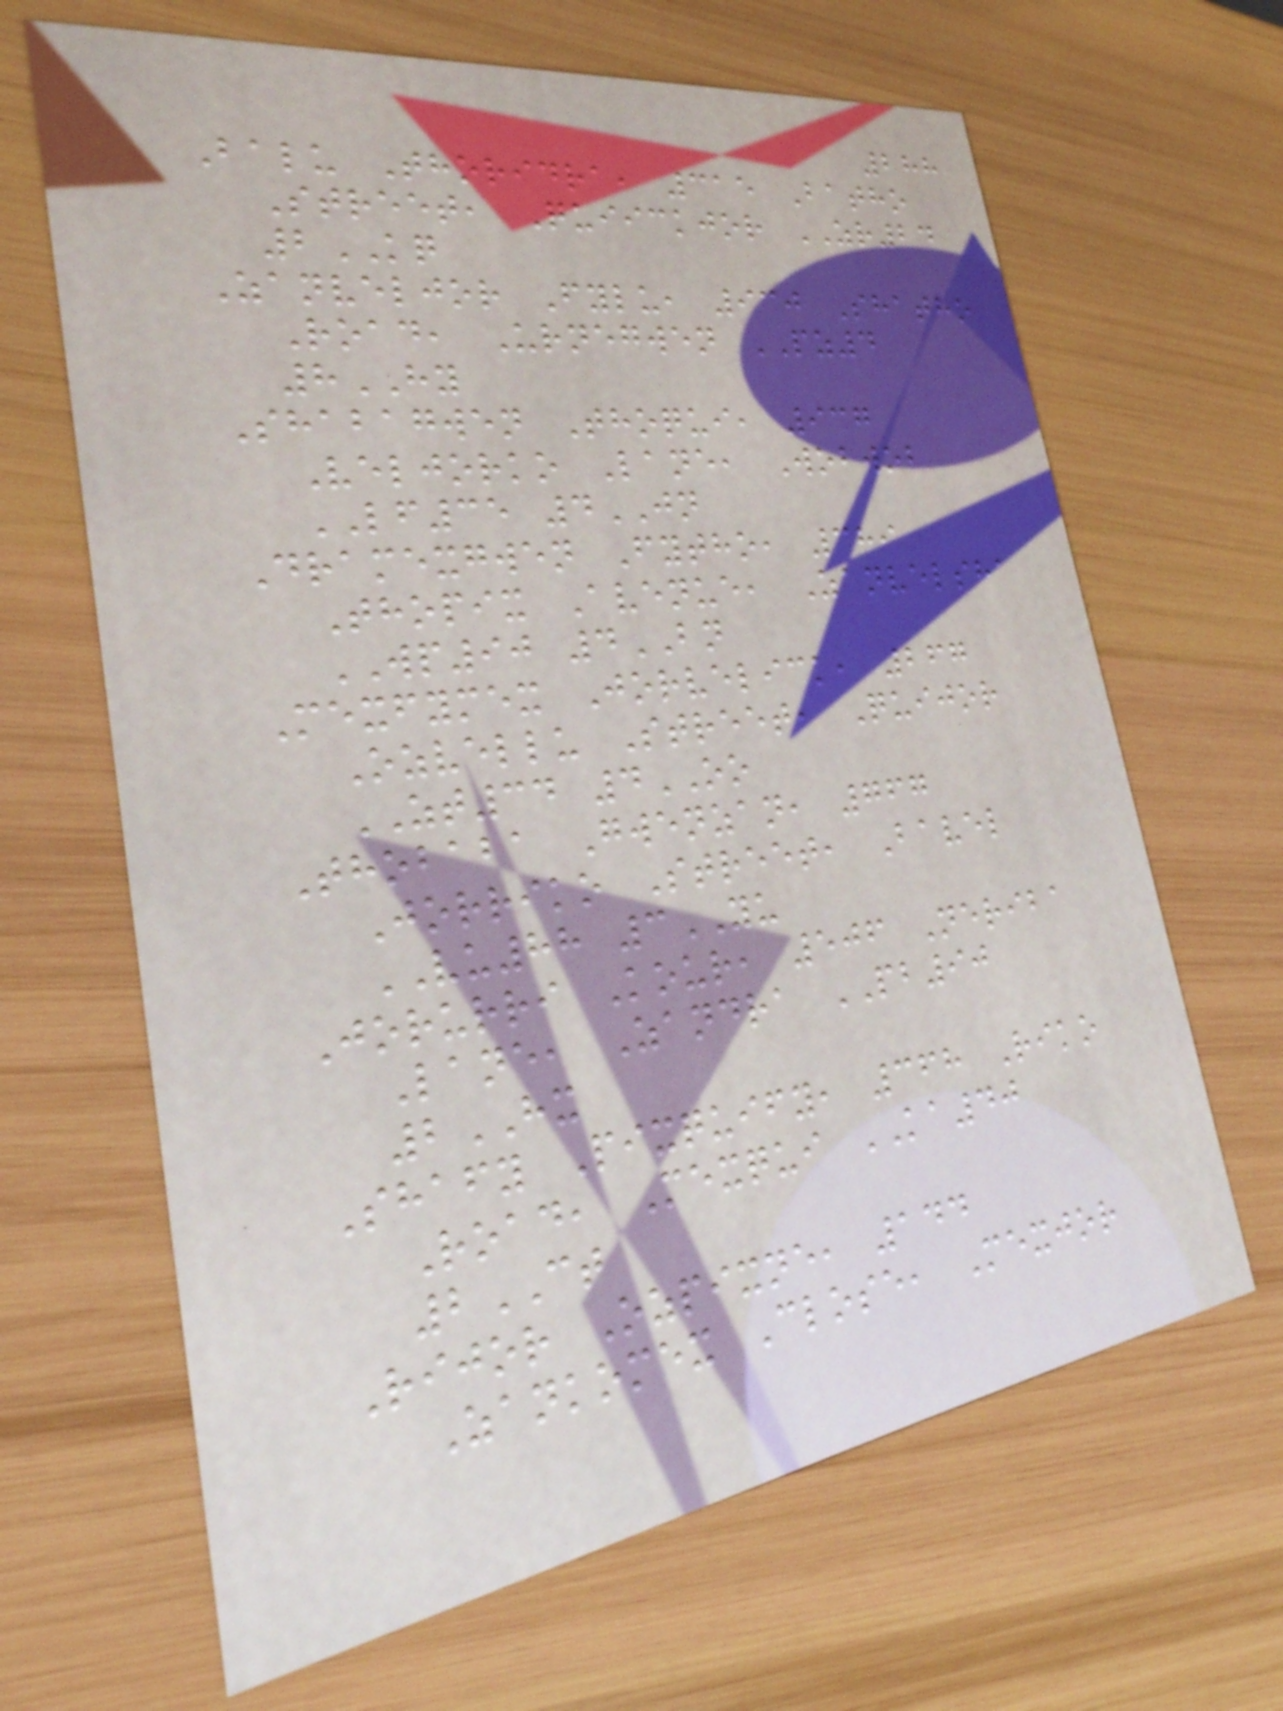288
Balu Thoridra, 315 Batho
Street, Quiickjor ZR24
2KQ
Zanveljor Fylu, 930 Shatho
Road, Urnegwen PZ4
8HY
Shabagwen Thoqui, 937
Veljorko Lane, Wobwob
LF35 4JN
Dramexgwen Fytho, 389
Thopix Avenue, Zanvelsha
WP90 4BN
Mexfymex Jorvelick, 267
Ozvellu Street, Quijor
ZT34 4OO
Thobaba Gwenzan, 767
Jorriko Street, Bavel
VU88 3YU
Jorurri Kour, 506 Neriba
Lane, Zandra PB90
2HX
Shafy Pixquify, 368 Riko
Road, Mexqui KA40
2CT
Rijor Ozpixne, 144
Zankomex Close, Mexjor
